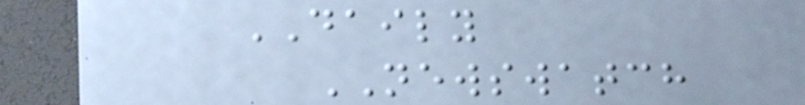DAILY
NEWSWATCH
